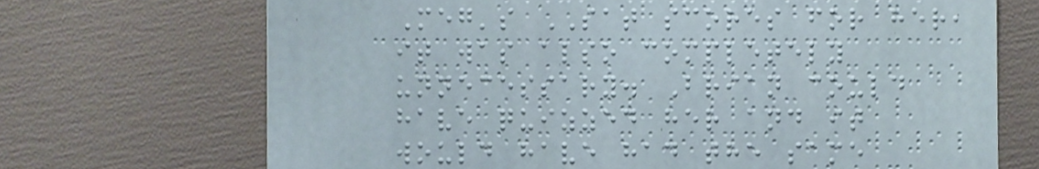Meg's SAT scores for her,
it was also completely
unnecessary. Brian could
have quizzed her and it
would have had the same
